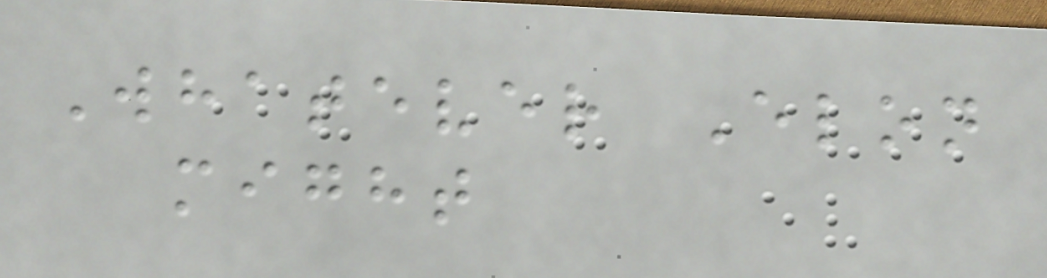Whatever Elon
might
